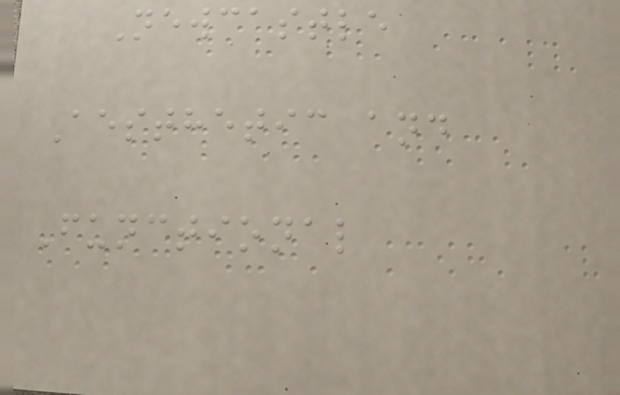Newcastle
Aesthetic and
Functional
